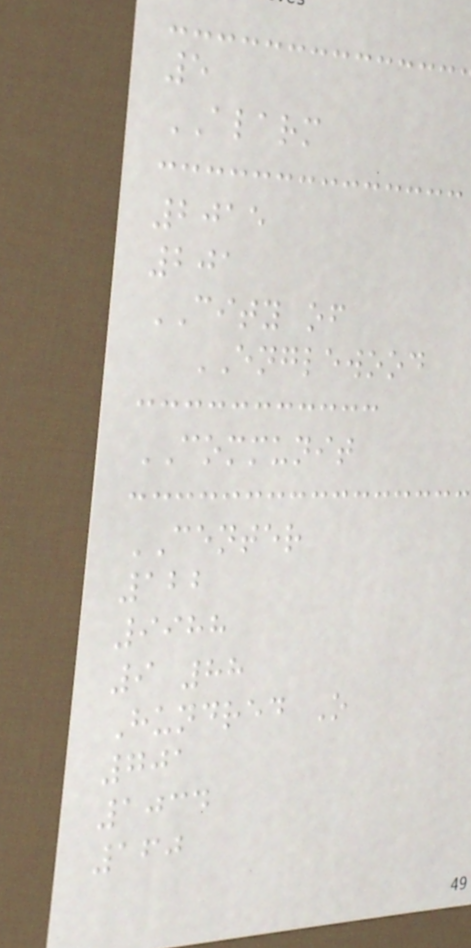5
ALARM
2015
201
CITY of
ENGLEWOOD
COMMUNIT
CENTER
122
9988
9 88
Hundred O
701
1034
160
